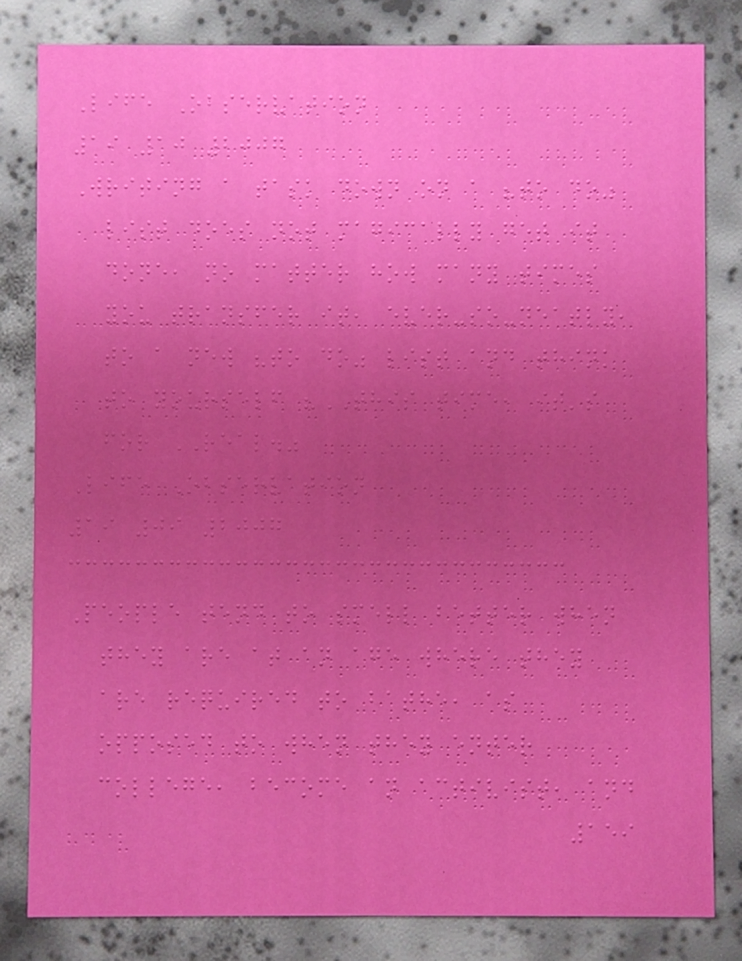Life Observation
19 10 2007
Writing a task down on a "to do"
list does not magically get it
done, no matter how many times
you transfer it, ever-so-neatly,
to a new "to do" list and think
to yourself "THIS time, it's
for REAL."
Life Observation
19 09 2007
People tend to smell better when
they are at an age where they
are required to bathe, as
opposed to when they enter
college, become an activist, and
159
